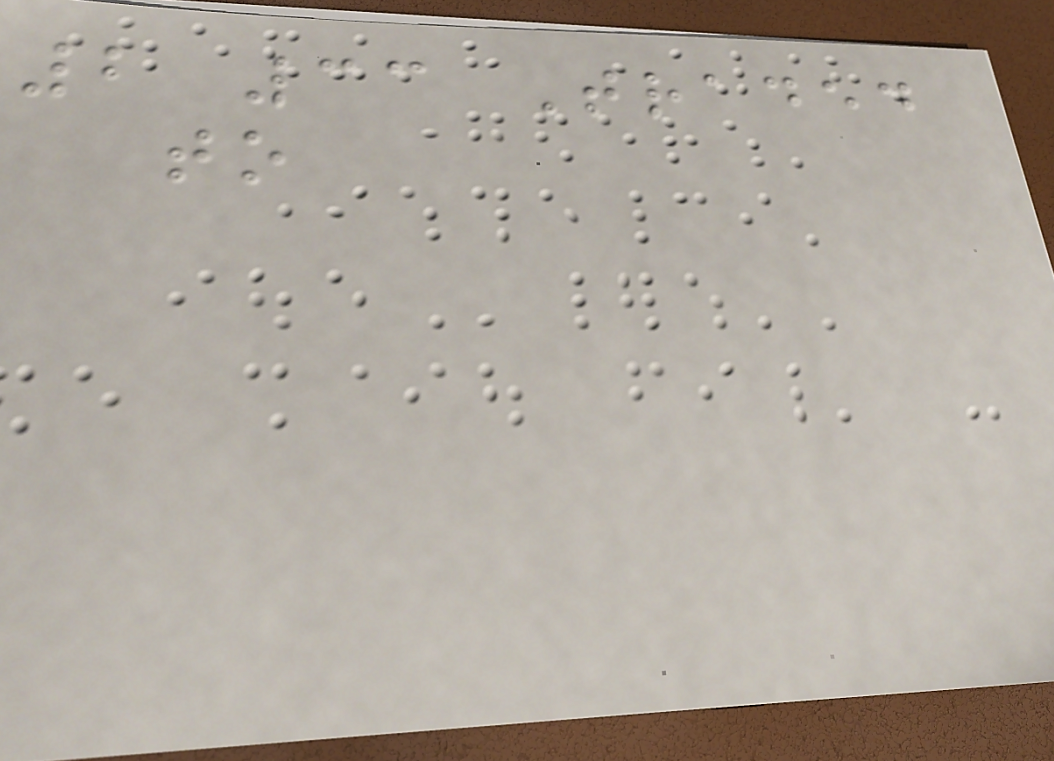2 33 Traded
to
